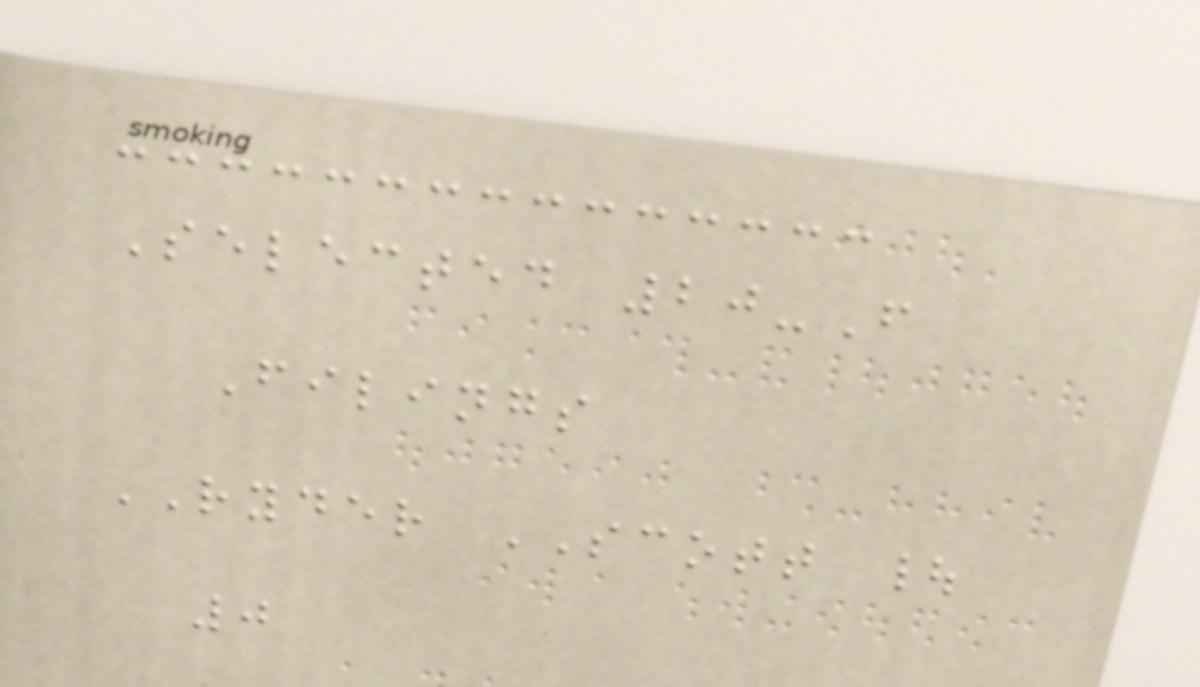Selected 20-F
Filings
RYDER SCOTT |
0
